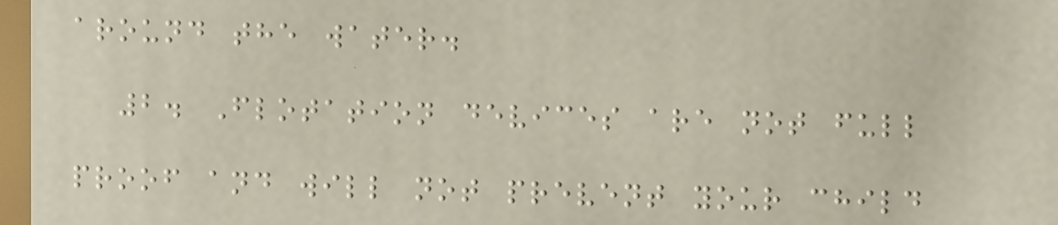around the water.
2. Flotation devices are not full
proof and will not prevent your child
